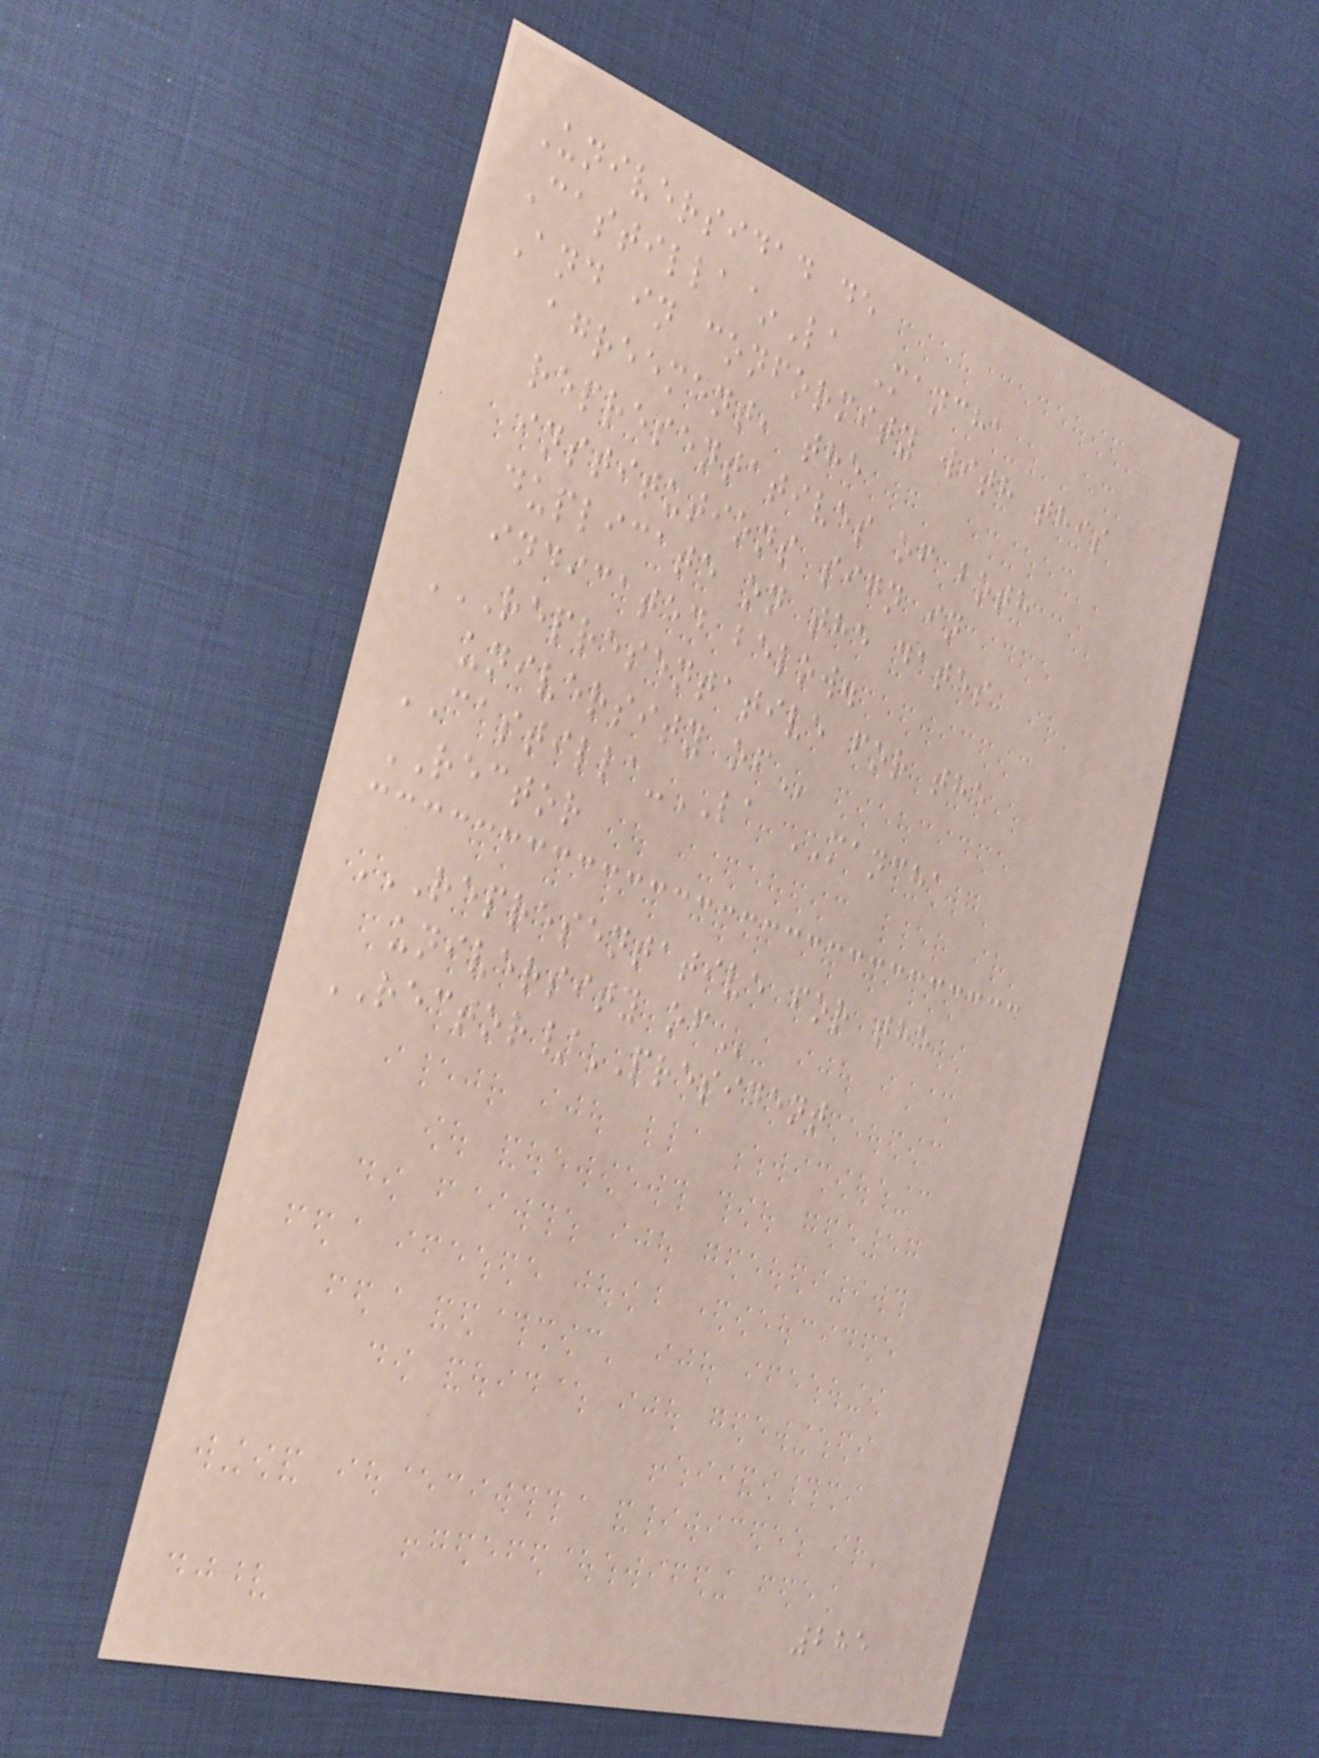Universidad de
Castilla~La Mancha
And in conformity with this
agreement, the
representatives of both
institutions sign in
duplicate on the dates
indicated below.
REPRESENTATIVE FOR THE
UNIVERSITY OF
CASTILLA-LA MANCHA
RECTOR
REPRESENTATIVE FOR THE
UNIVERSITY OF
RECTOR/PRESIDENT
285
